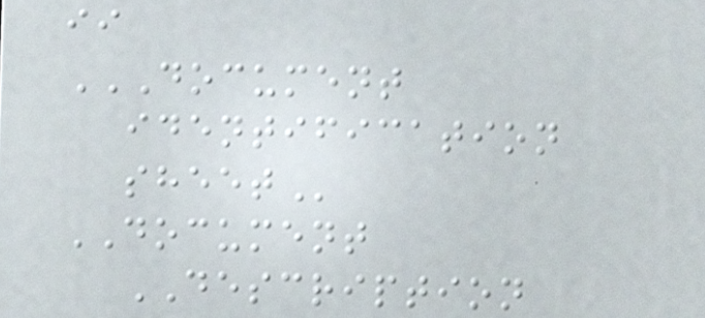ii
DOCUMENT
IDENTIFICATION
SHEET
DOCUMENT
DESCRIPTION
